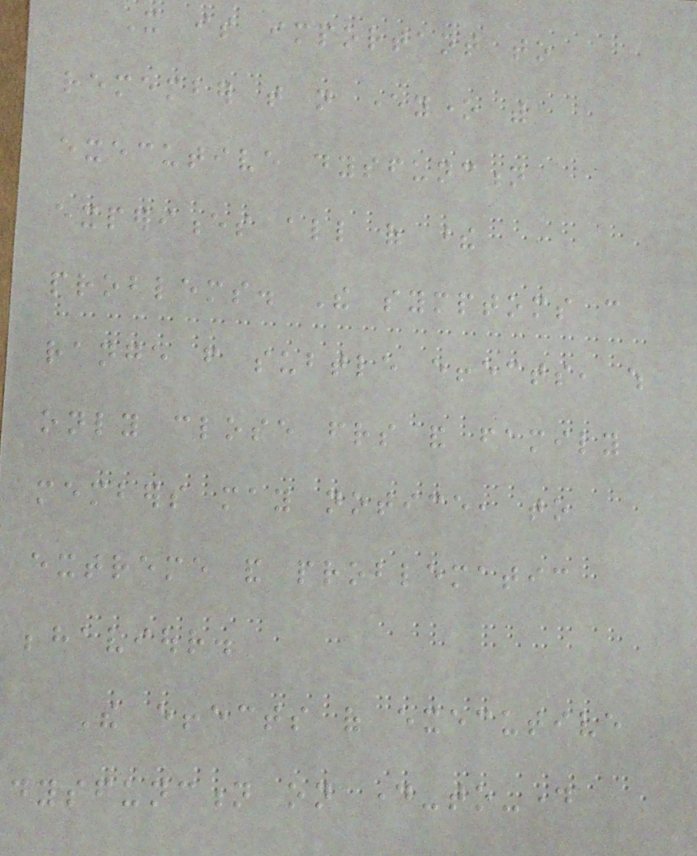It is important to
remember that not everyone with
executive dysfunction
experiences all of these
problems. The symptoms can
range from subtle effects, which
only close friends and family
members may notice, to
extreme and problematic
behaviour.
The effects of executive
dysfunction on day-to-day
